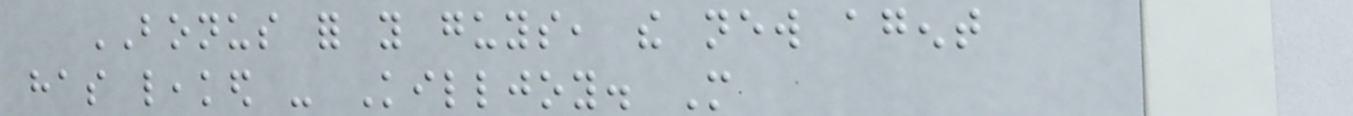BONUS for you guys, the new agent
has leaked - Killjoy. More
